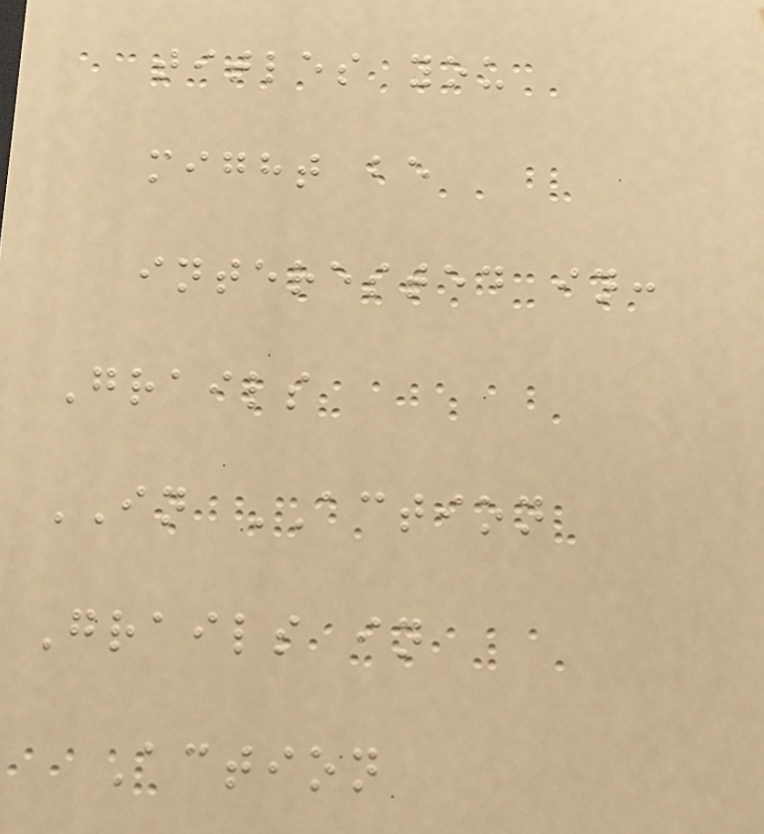titles you
might be
interested in:
Grails
IN ACTION
Grails in
Action
